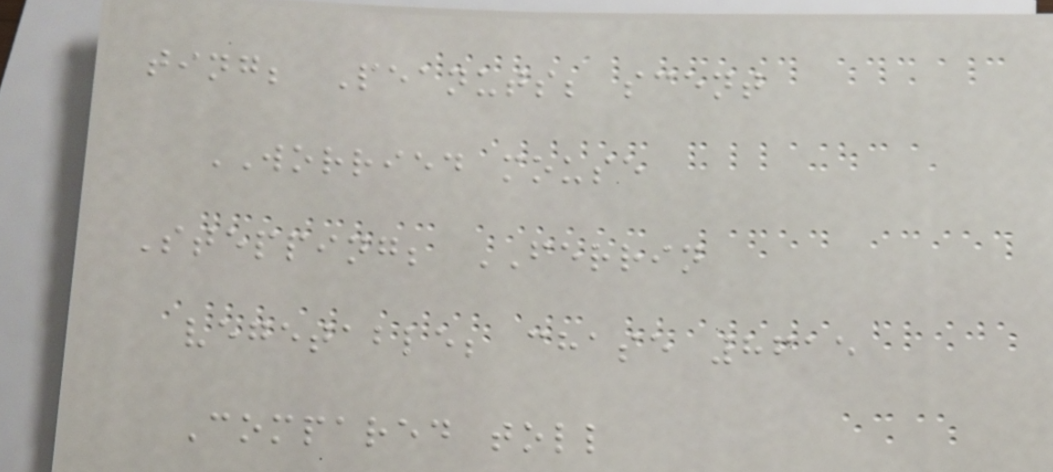ting; Peanuts; scent
WORRIED mouse
Stepping; FERRIN
vegetable; chase 8615
Compared toll
